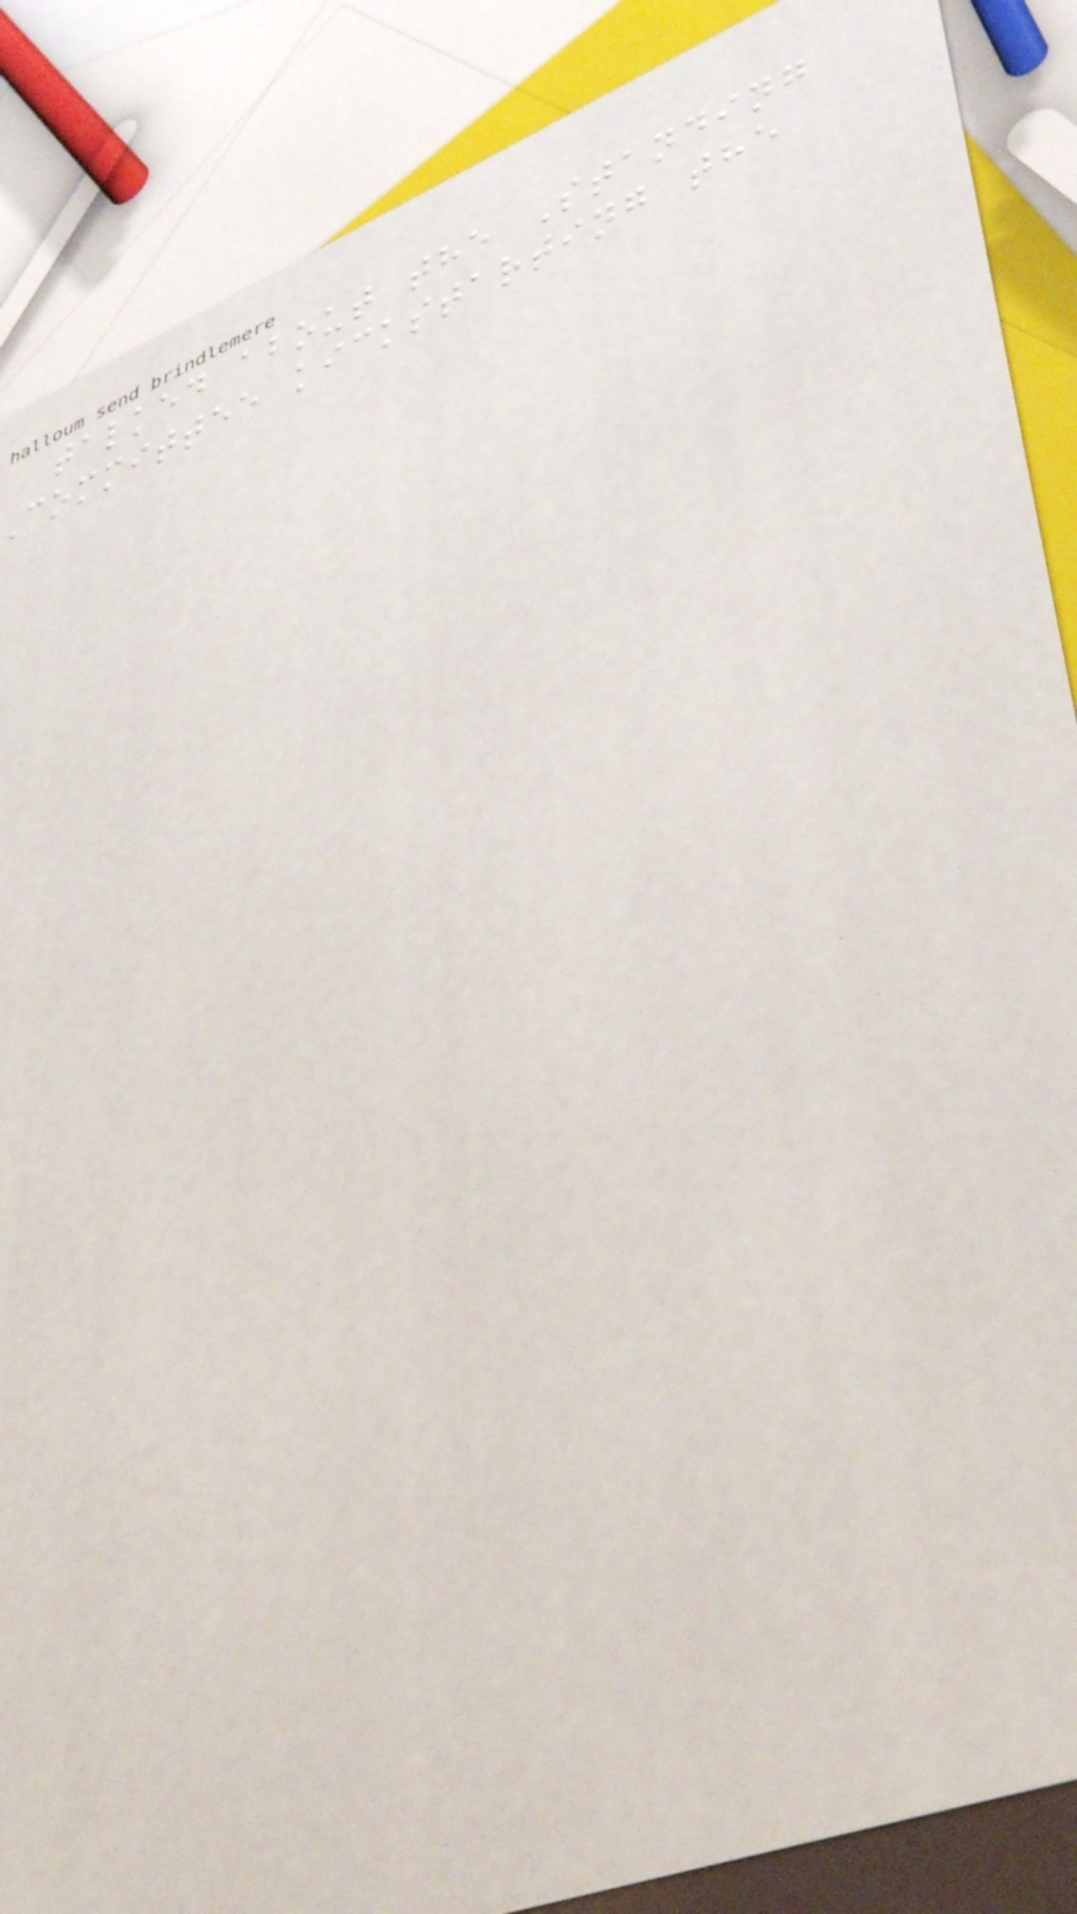talked about the Standing
committee kickstarting the
